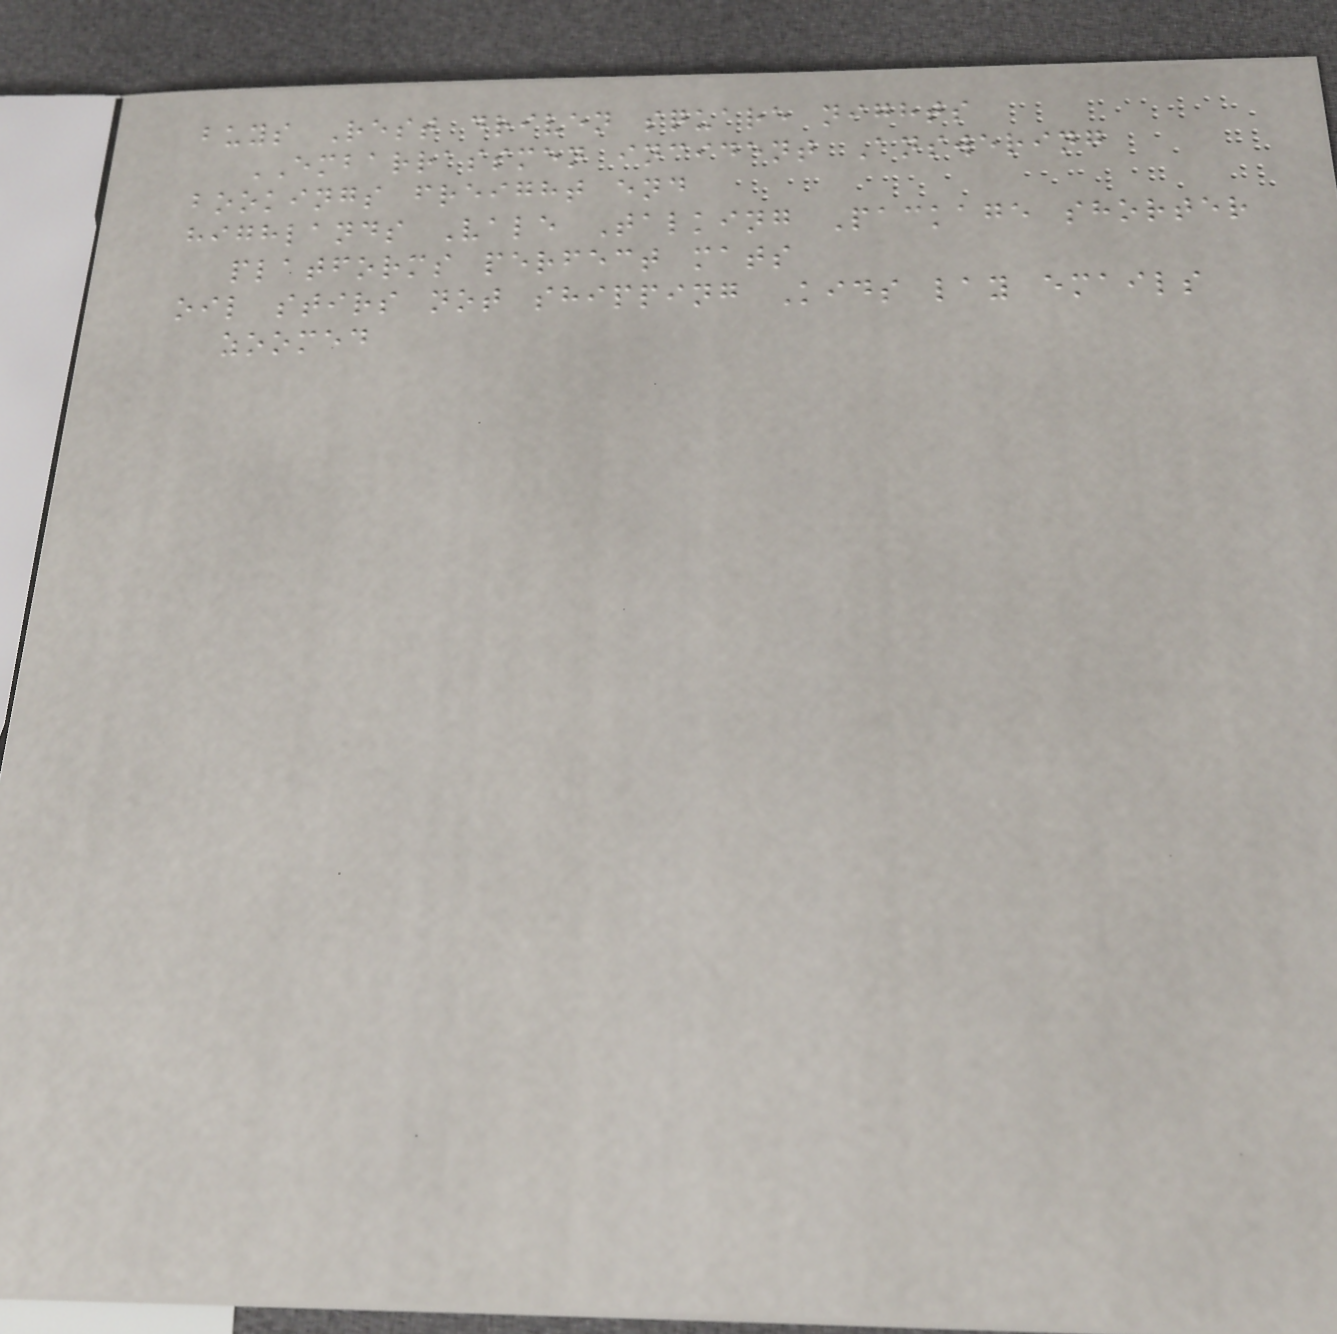buys Rest driven square nights
EMBARRASSMEN incident Answering
bookings freight end
highlands Vale Talking Package shorter
platforms perfect mats
oil stirs not shipping Kids lay emails
zoomed
